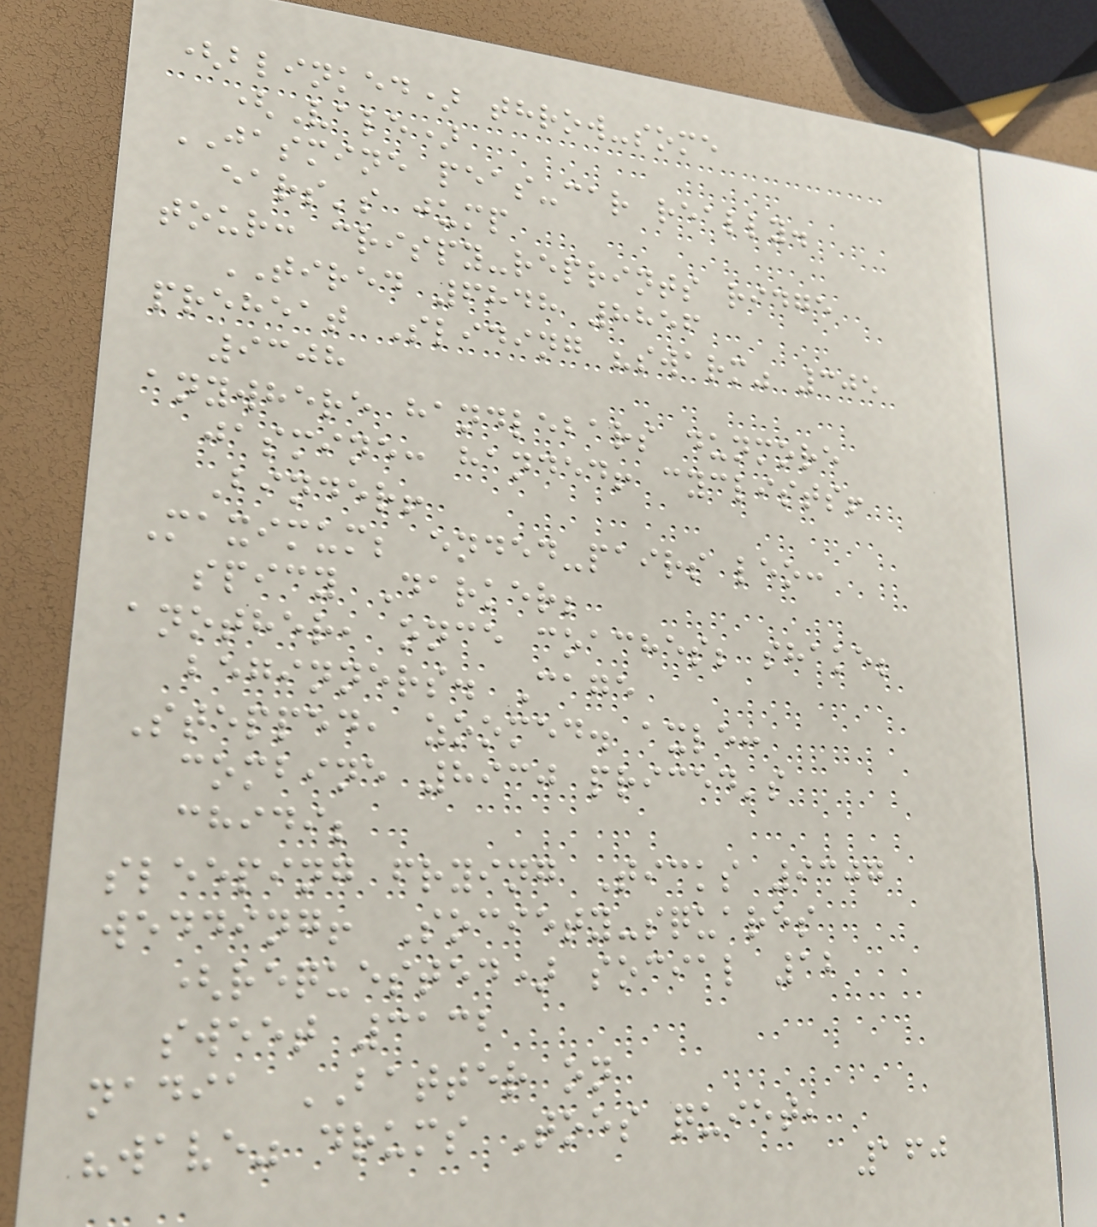(blinked) throw-some
(Vale)
JASMINE peas-car really.
ears's jump
tour: crispy-reprints ridge
TIRED 6848 8856
preheat Sliding "swarm" 305
9308
anywhere handlebars dunmore
jasmine: handed! cyclists!
Binder!
Maximum; ended-pairs leo:
spicy Darker;
another, once coaches; shake;
beginners. Cage
Stepped, zoomed. axle:
combine 8930 priced's
chidi;
sleeping frying Ticks 9307
wedding! Society-squares
(requested) social 12
sweet 3132
nadia BATTER on
"wave" drums Toes quiet,
160
